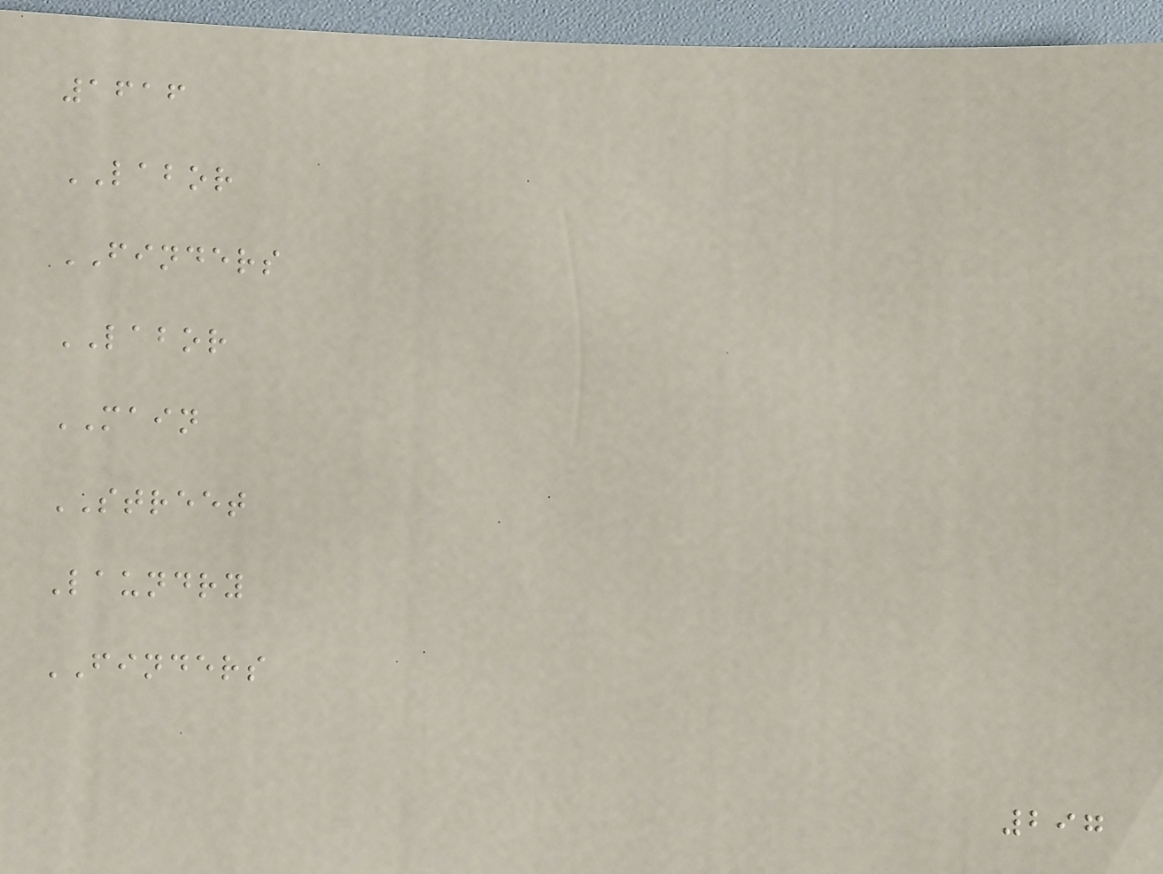1616
LABOR
FINDERS
LABOR
MAIN
STREET
Laundry
FINDERS
297
